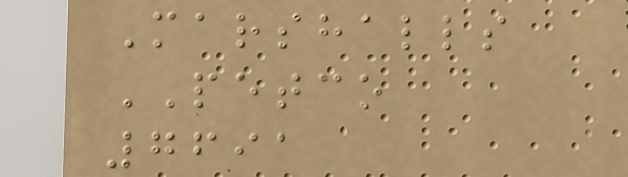Marshalls
PETCO
7691
